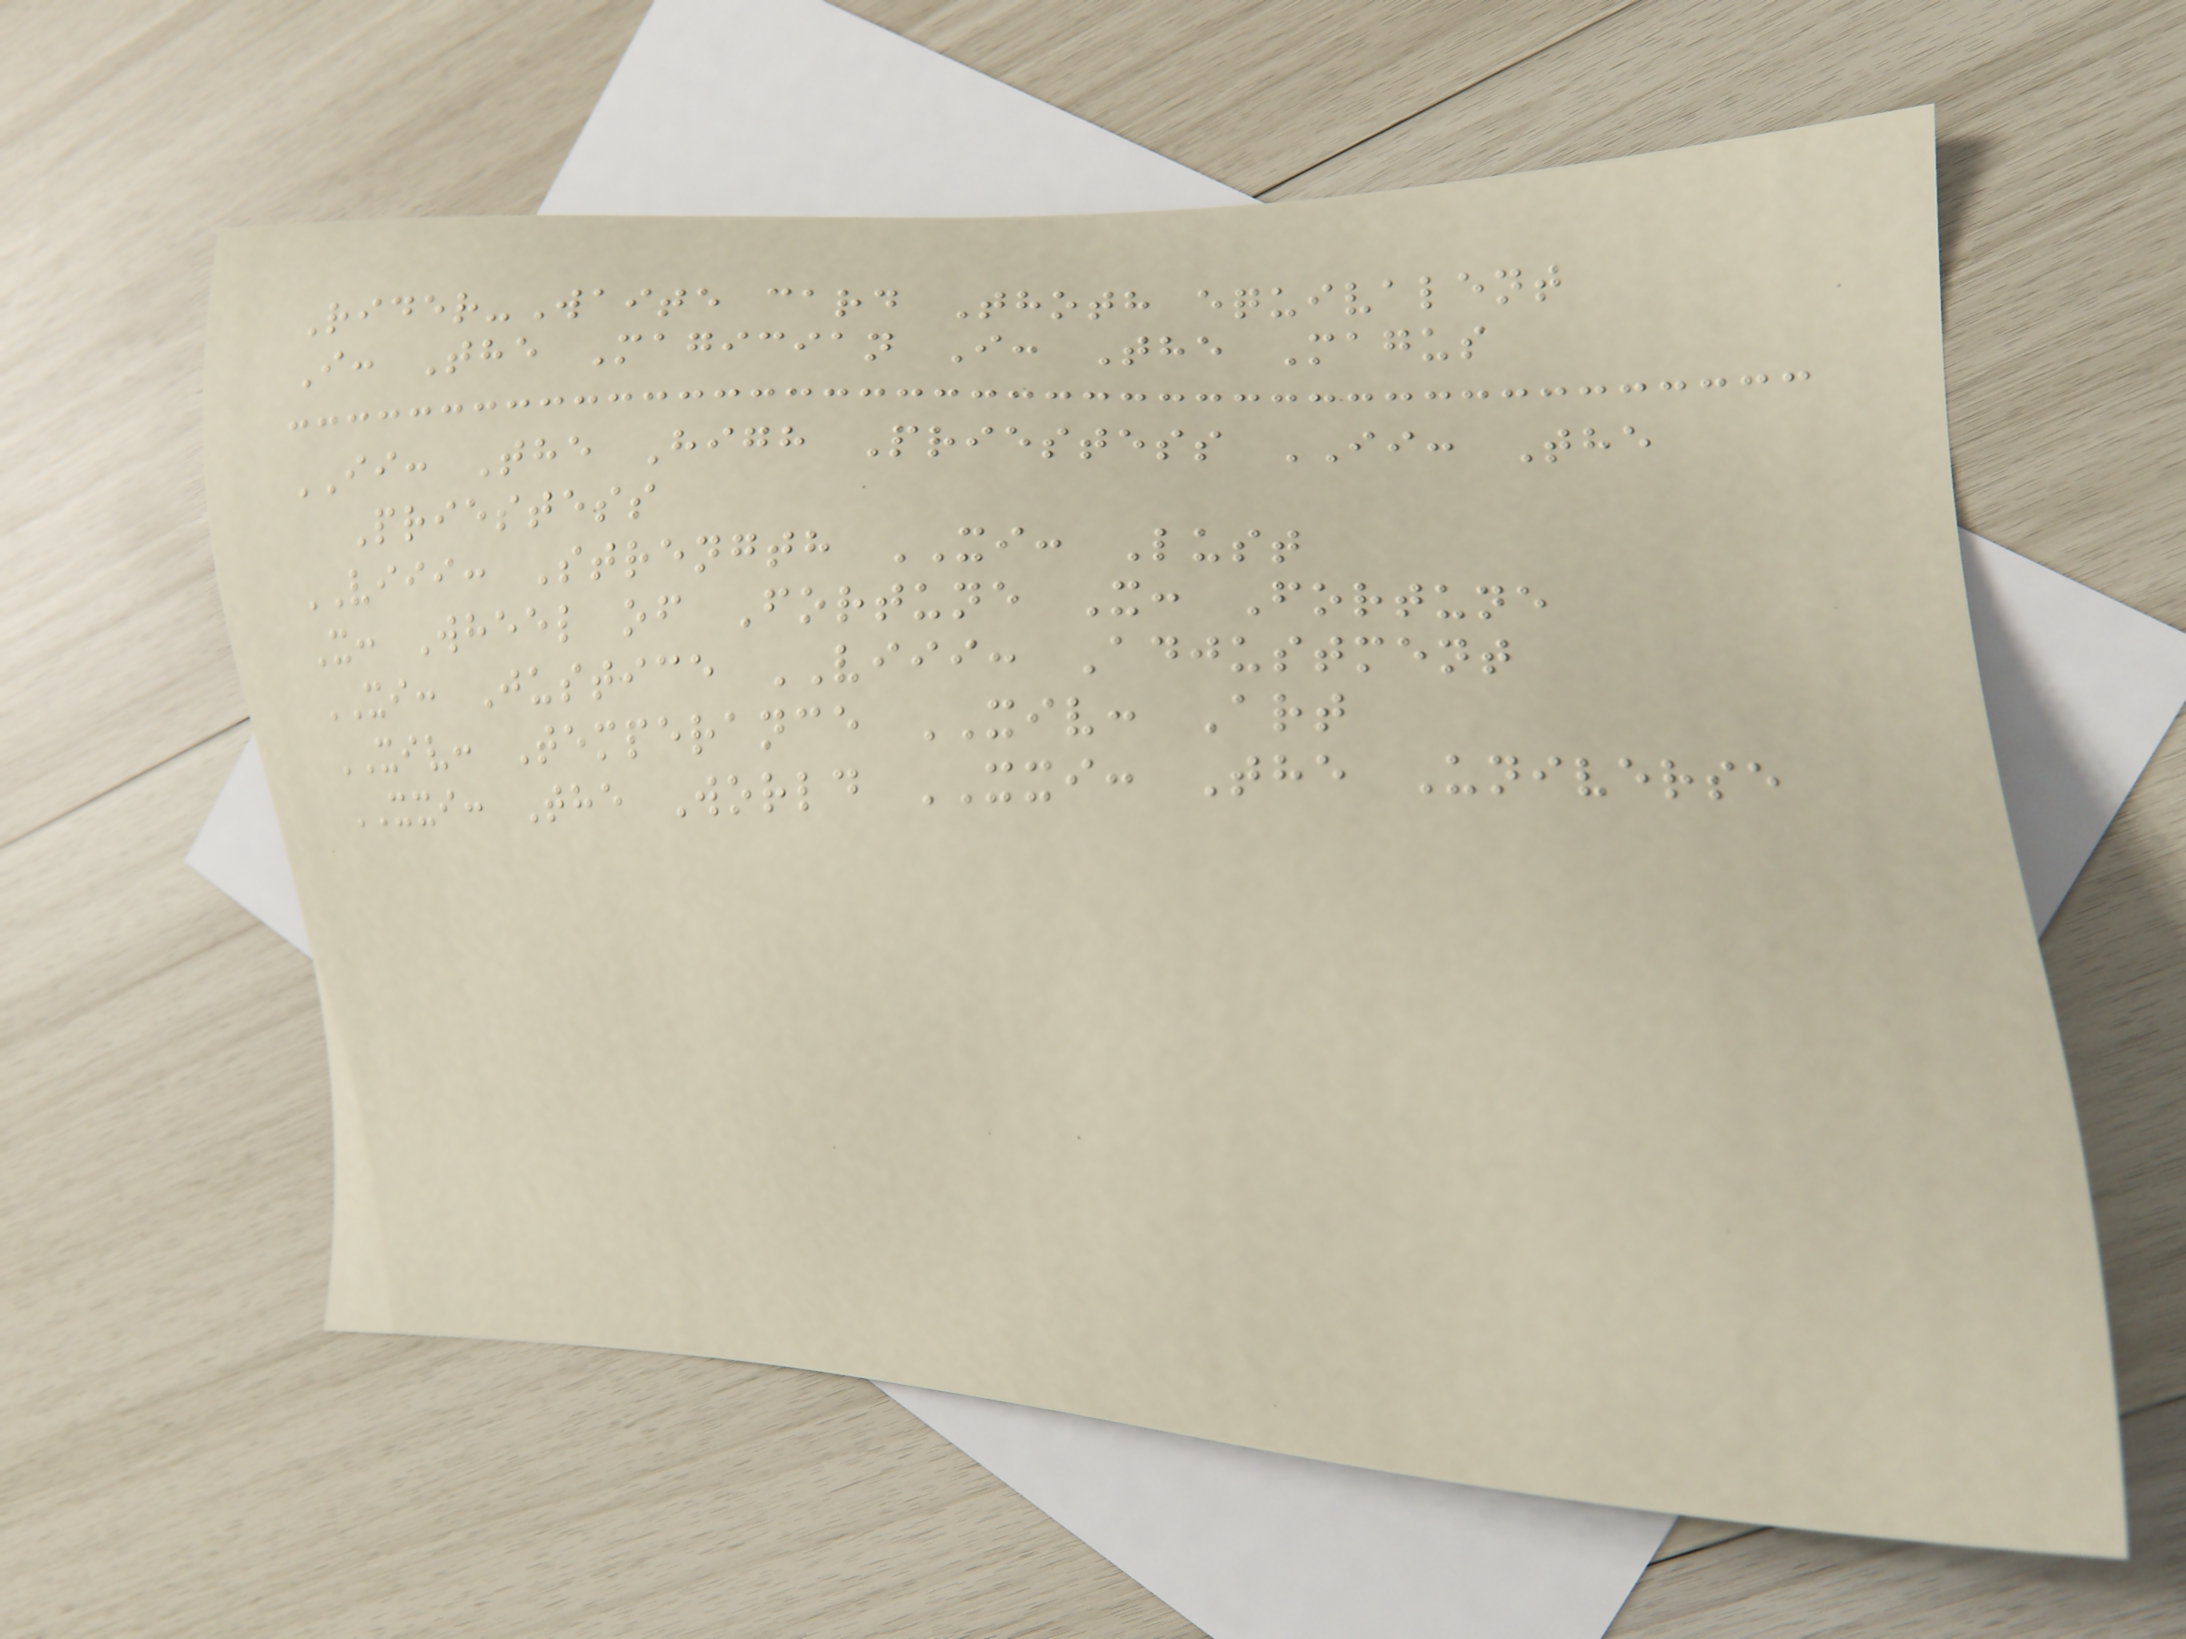Rider-Waite card Thoth equivalent
I: The Magician I: The Magus
II: The High Priestess II: The
Priestess
VIII: Strength XI: Lust
X: Wheel of Fortune X: Fortune
XI: Justice VIII: Adjustment
XIV: Temperance XIV: Art
XXI: The World XXI: The Universe
